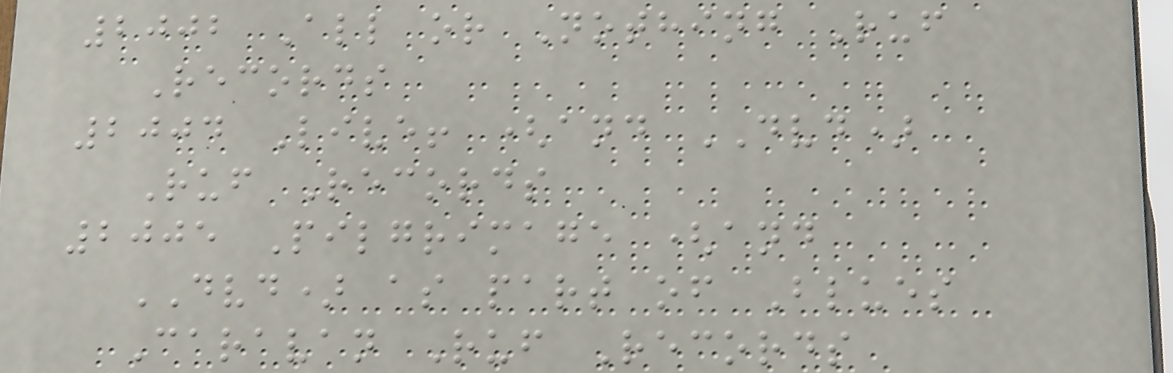2002 All or Nothing Ruf
Records
2004 Live! (and DVD)
Ruf Records
2005 Pilgrimage (and
DVD) as part of Blues
Caravan Ruf Records
